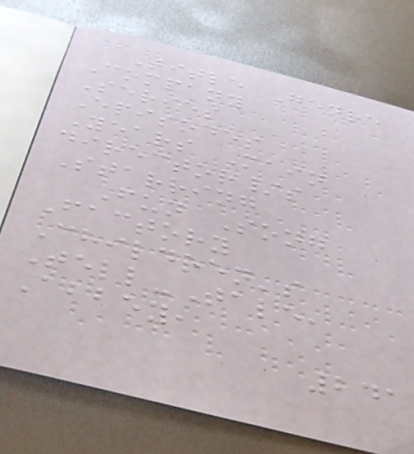Title Genre
Company
Series
Episodes
Years Main
director/s
Starring
Fun Song
Factory
Children's
Tell-Tale,
Abbey,
241
